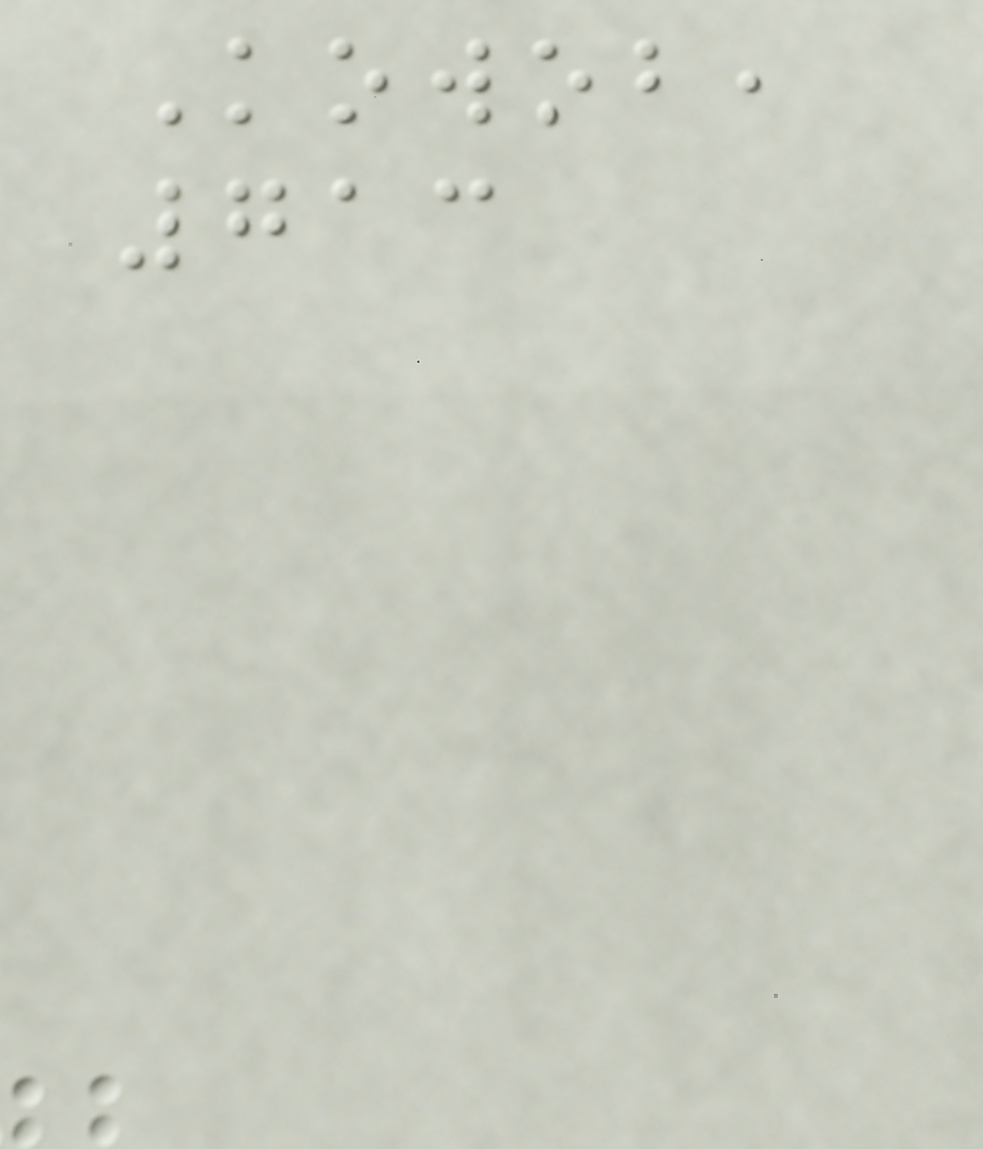Kowob,
713
